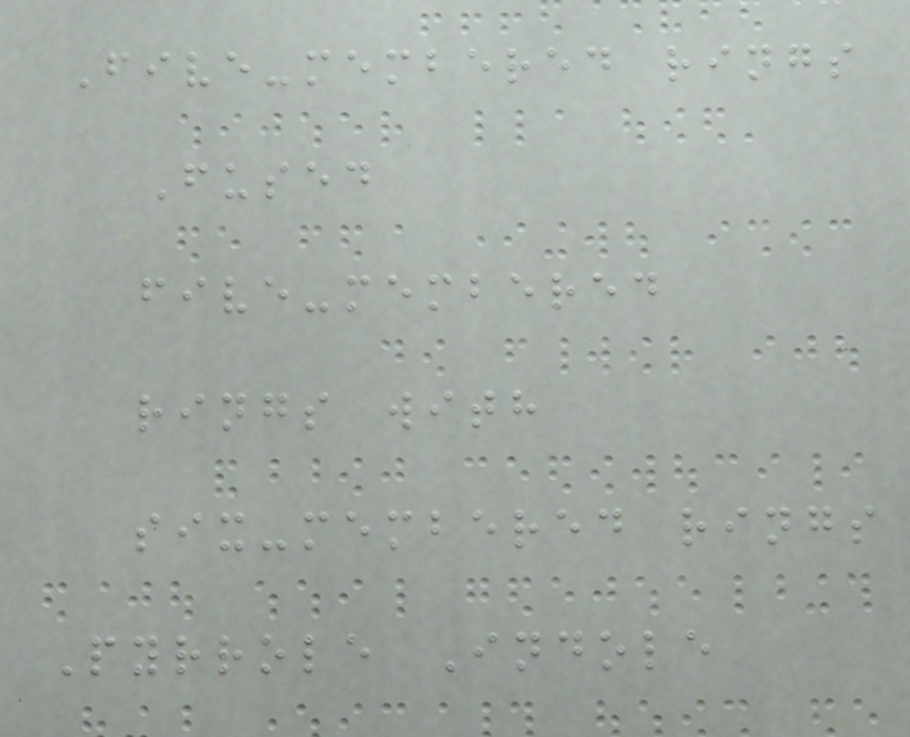Five-membered rings
Fused
five-membered
rings with
six-membered rings
Pyrrole Indole
